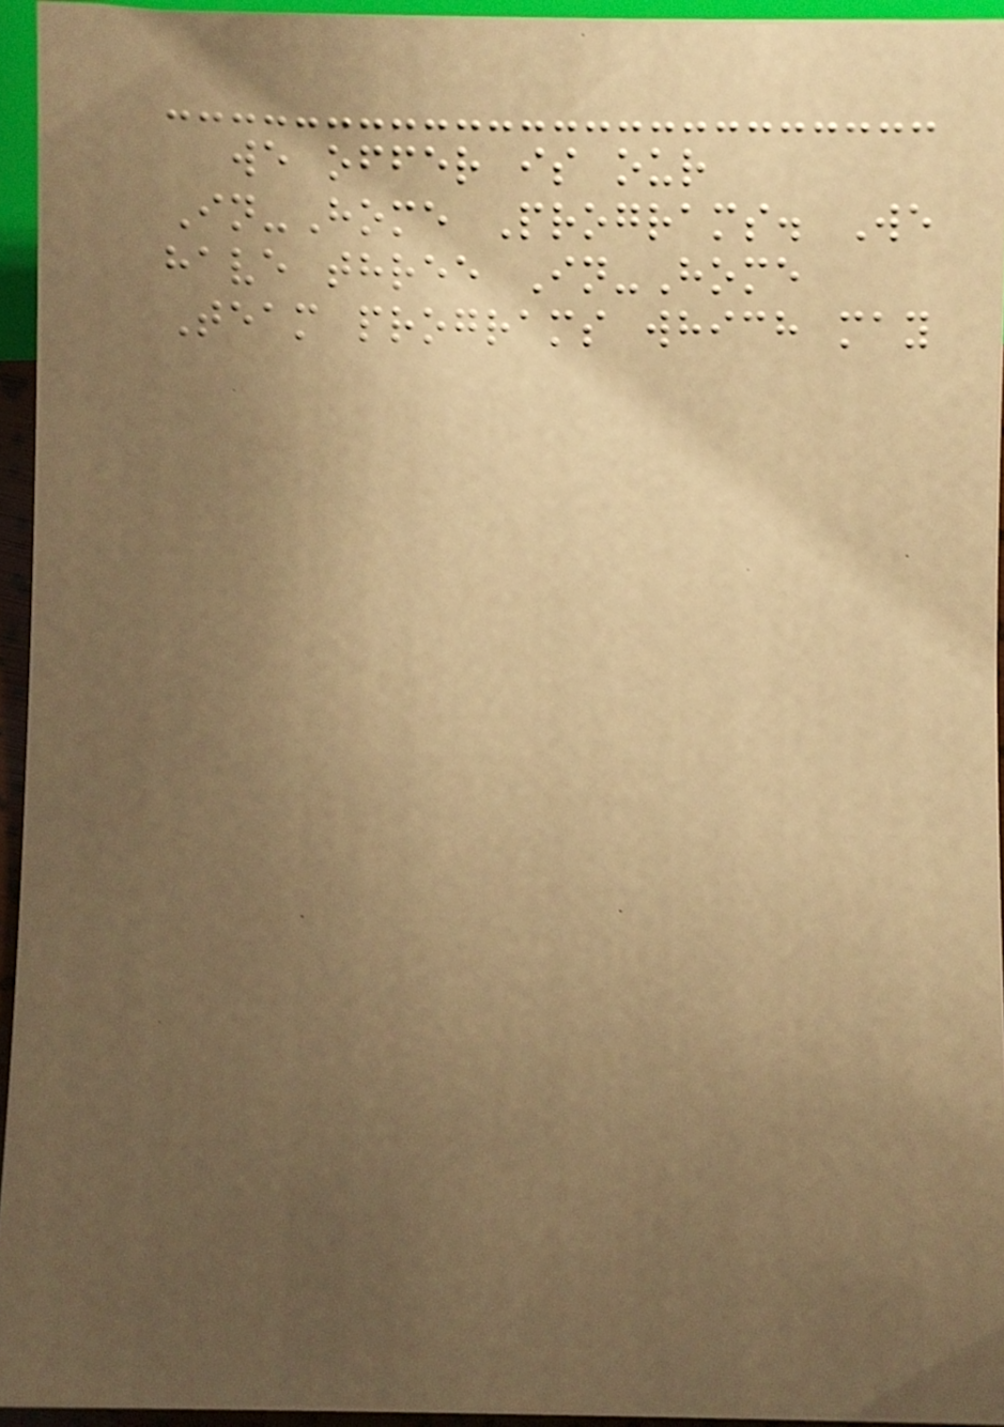we offer is our
In-Home Programs. We
have three In-Home
Team programs which may
